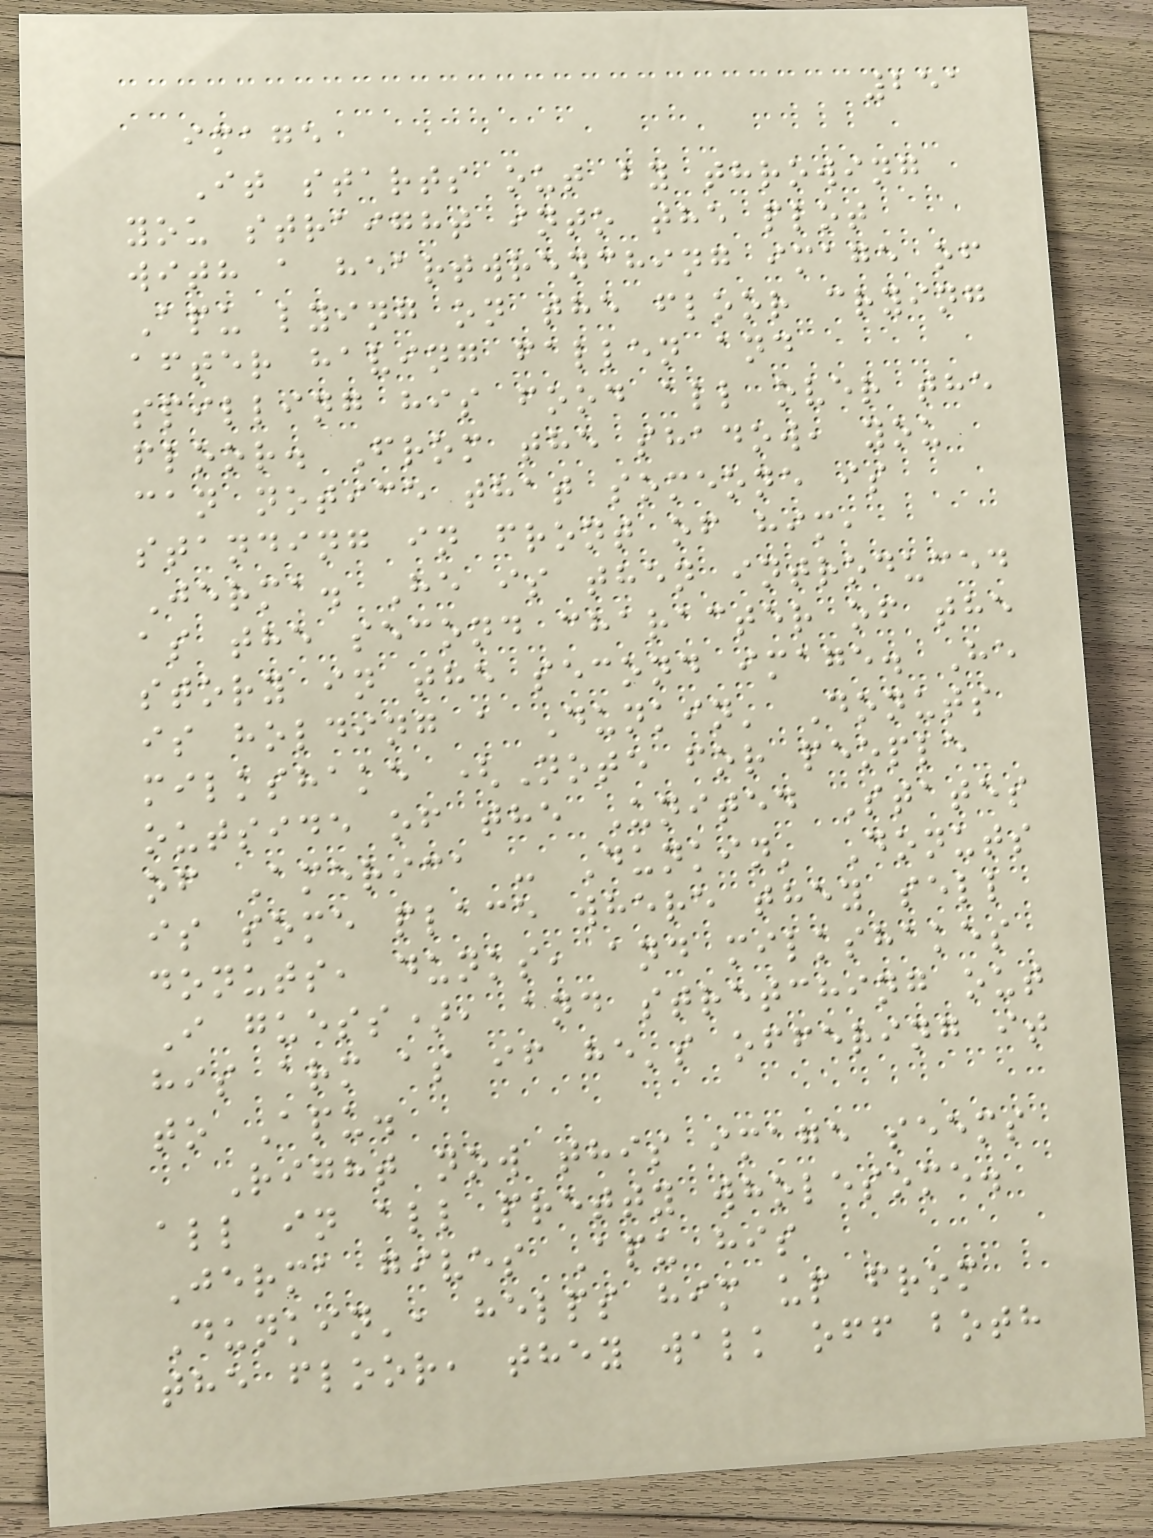251
image
It starts out by throwing
you straight into the plot
with a heartwrenching image of
Apu lying on the floor crying
after having fallen and
spilling his food all over the
floor. From the shadow, you
can notice that someone is
standing in front of him,
Jerma. He is then introduced
as the second character of the
story in the second image. He
is holding a Dunkin' Donuts
milkshake (Note for people
outside of the United States
of America - Dunkin' Donuts
is some place where they sell
donuts, dunks, and milkshakes
I guess), and stretching out
his arm as if he's offering it
to Apu.
Right now this image seems
all in all pretty wholesome.
Jerma gives Apu his
Dunkin', helps him up from
the floor, they walk off both
